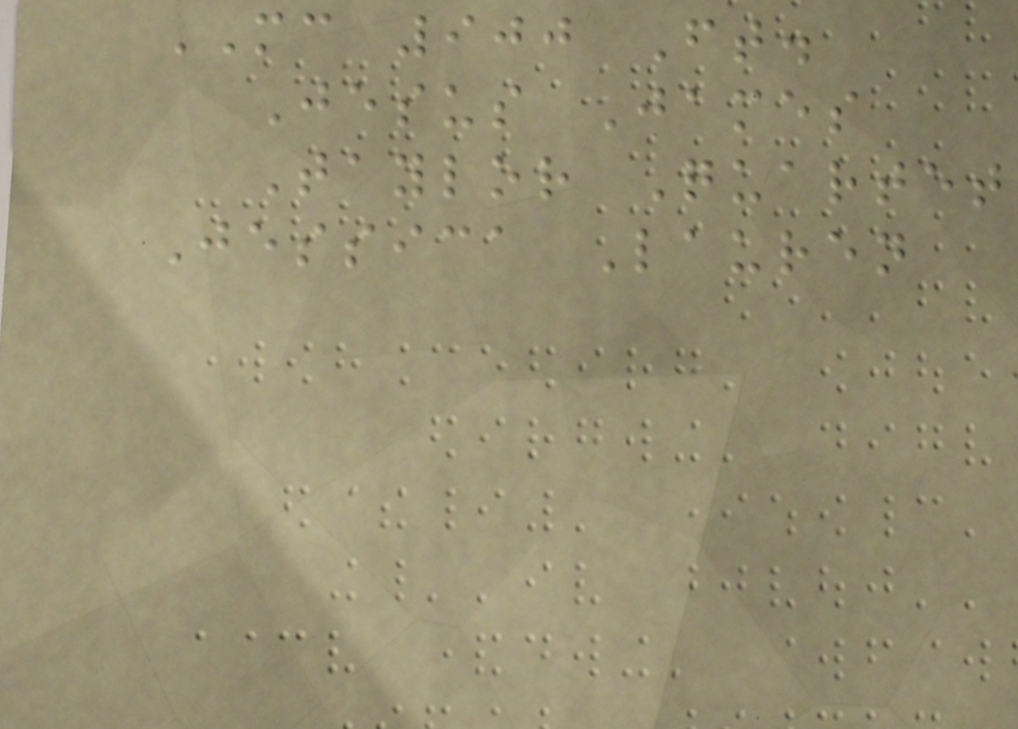MC 900 Ft.
Jesus James
Taylor Quartet
Jessica Lauren
